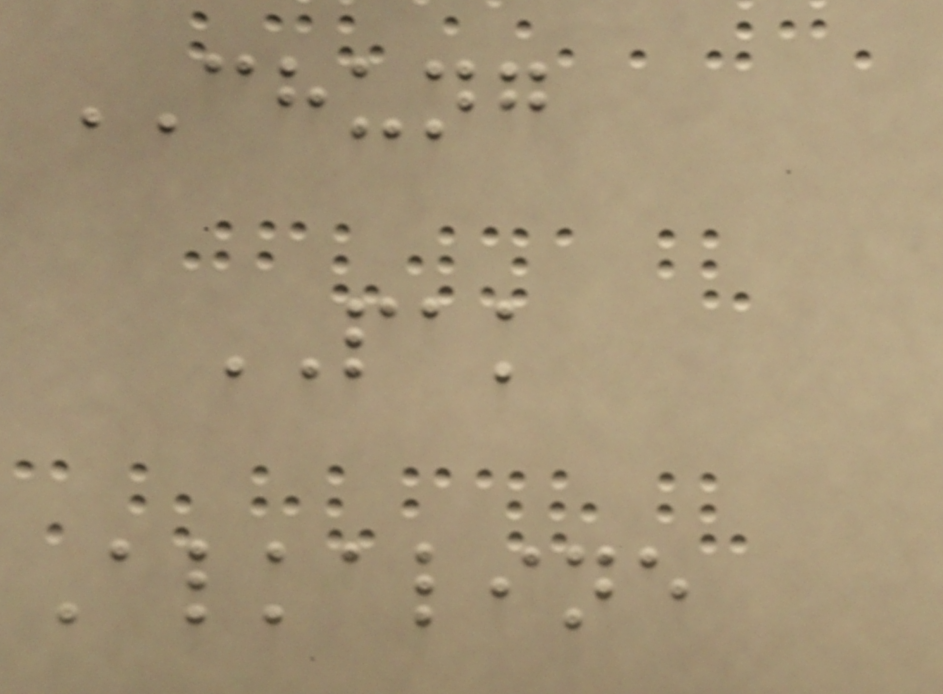CHUNG
PAK
Alkaline
